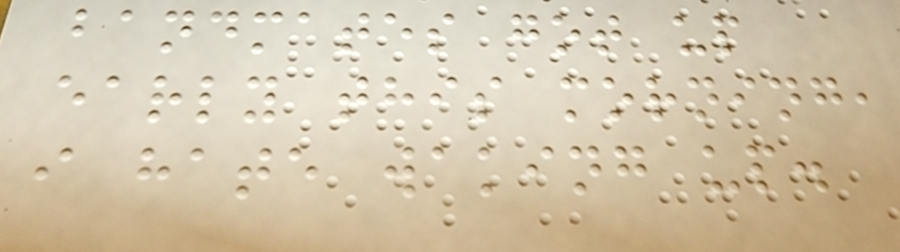bandmates got up
early this morning,
i hate waking up.
